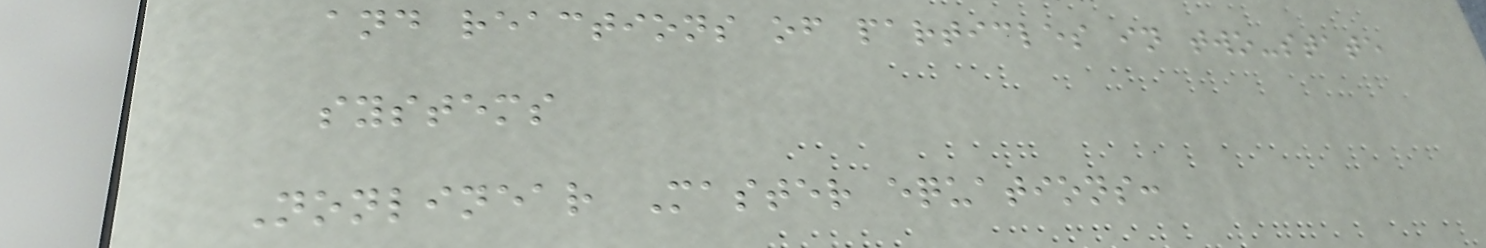and reactions of particles in two-state
systems
Nonlinear Master equations:
